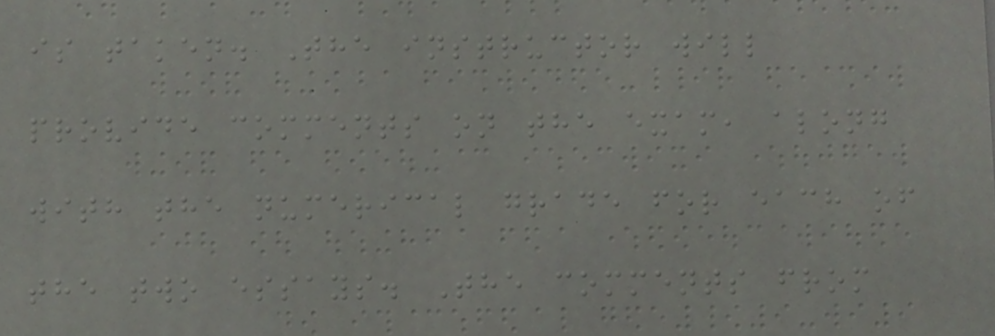is taken. The instructor will
provide comments on the exam, along
with the numerical grade for each of
the two essays. The comments from
